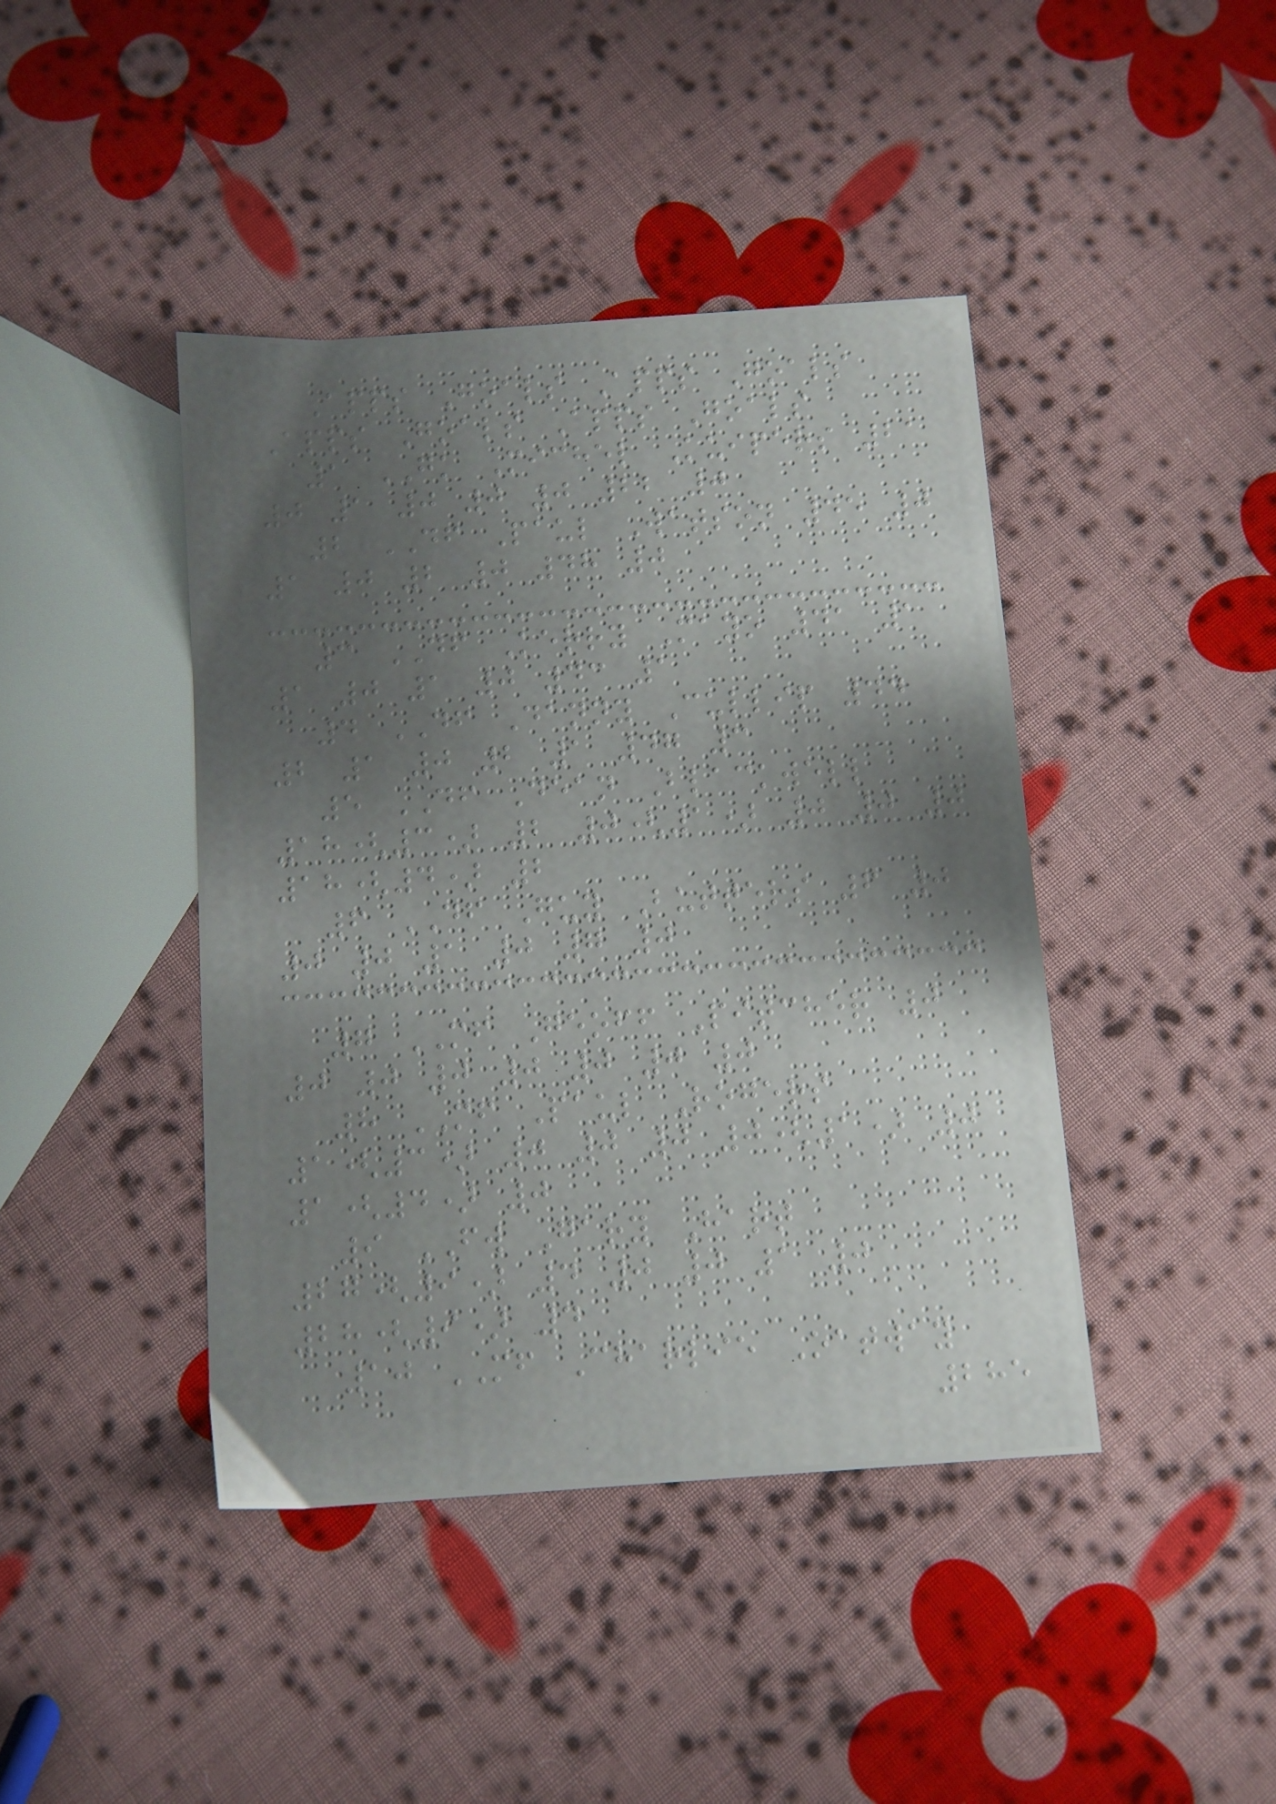Apps Goals Apps Goals
Apps Goals Apps Goals
1 GK Michel Kuipers 21
0 1 0 0 0 22 0
2 DF Paul Watson 45 0
1 0 2 0 48 0
3 DF Kerry Mayo 41 1
1 0 1 0 43 1
4 DF Danny Cullip 44
2 1 0 2 1 47 3
5 DF Dean Blackwell
18(3) 2 0(1) 0 0 0
18(4) 2
6 DF Guy Butters 6 0
0 0 1 0 7 0
7 MF Geoff Pitcher 0
0 0 0 0 0 0 0
8 MF Paul Rogers
1(3) 0 0 0 0(1) 0
1(4) 0
9 FW Gary Hart
27(9) 4 0 0 1 0
28(9) 4
10 MF Charlie Oatway
285
